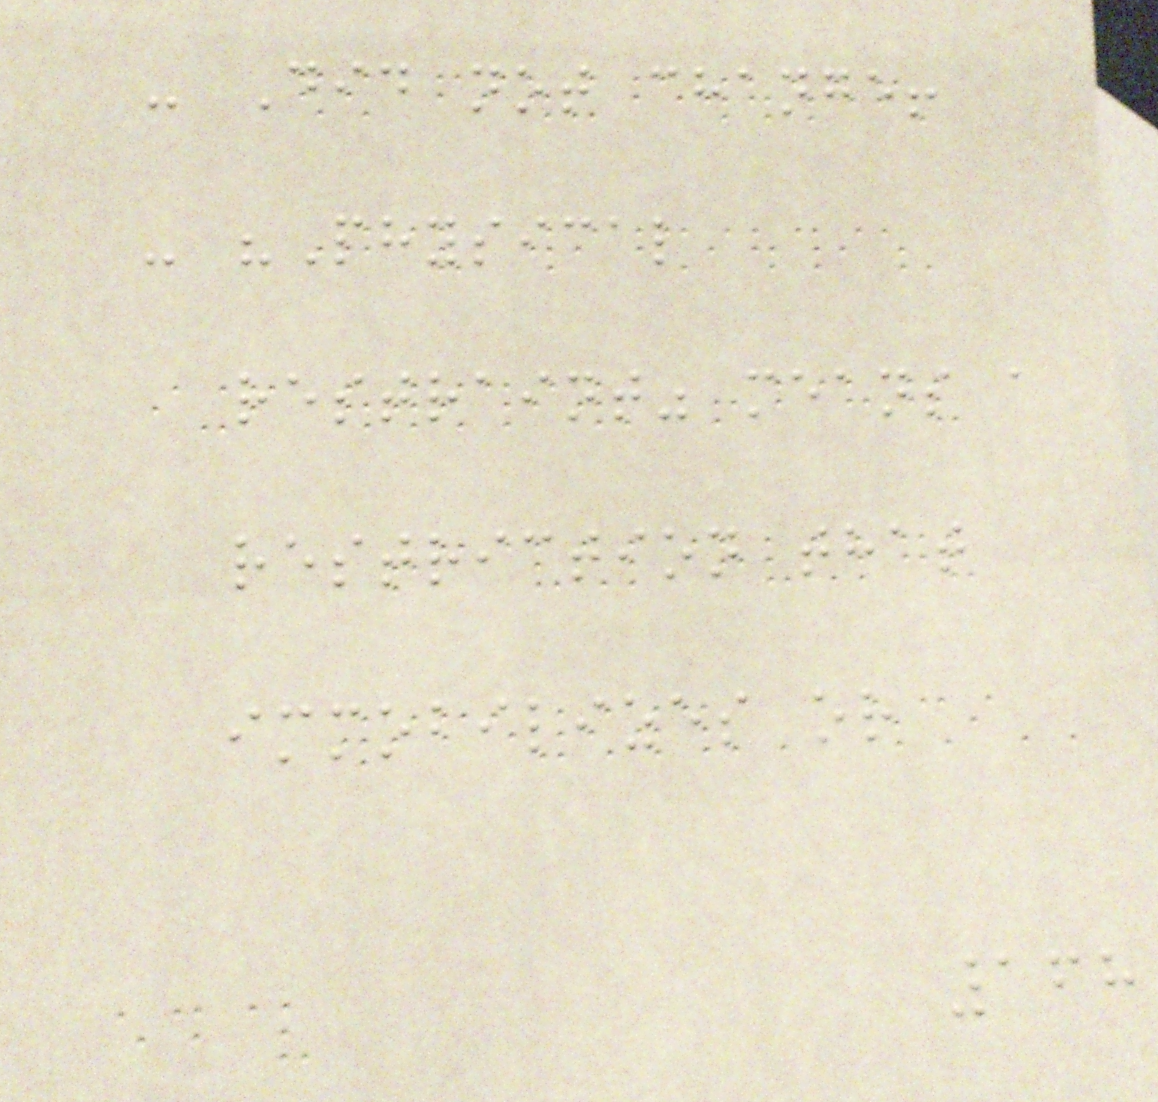- Did not change!
- "Physical
restraint" means a
restriction that
immobilizes or
168
